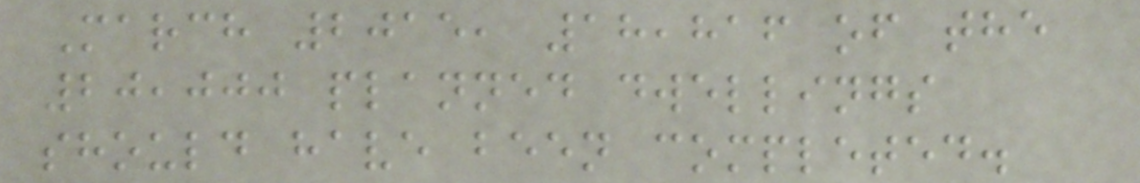March 2015, 18,816 of the
20,000 planned dwellings
should have been completed.
